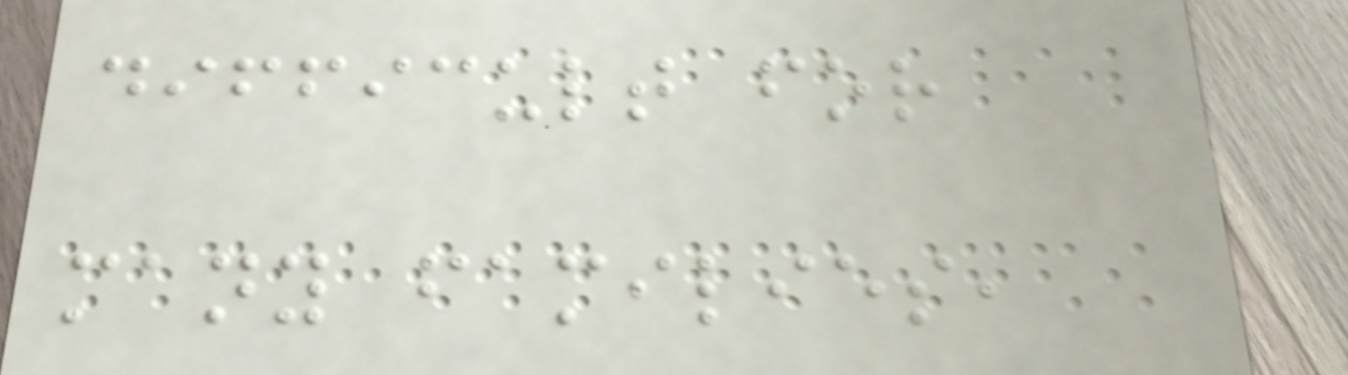difficult for
many families,
